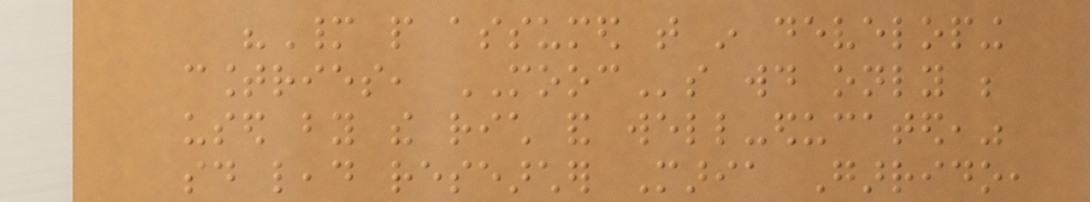"Many people assumed that in developing
countries, MOOCs would only be
used by the rich and well-educated,"
said lead researcher Maria Garrido,
